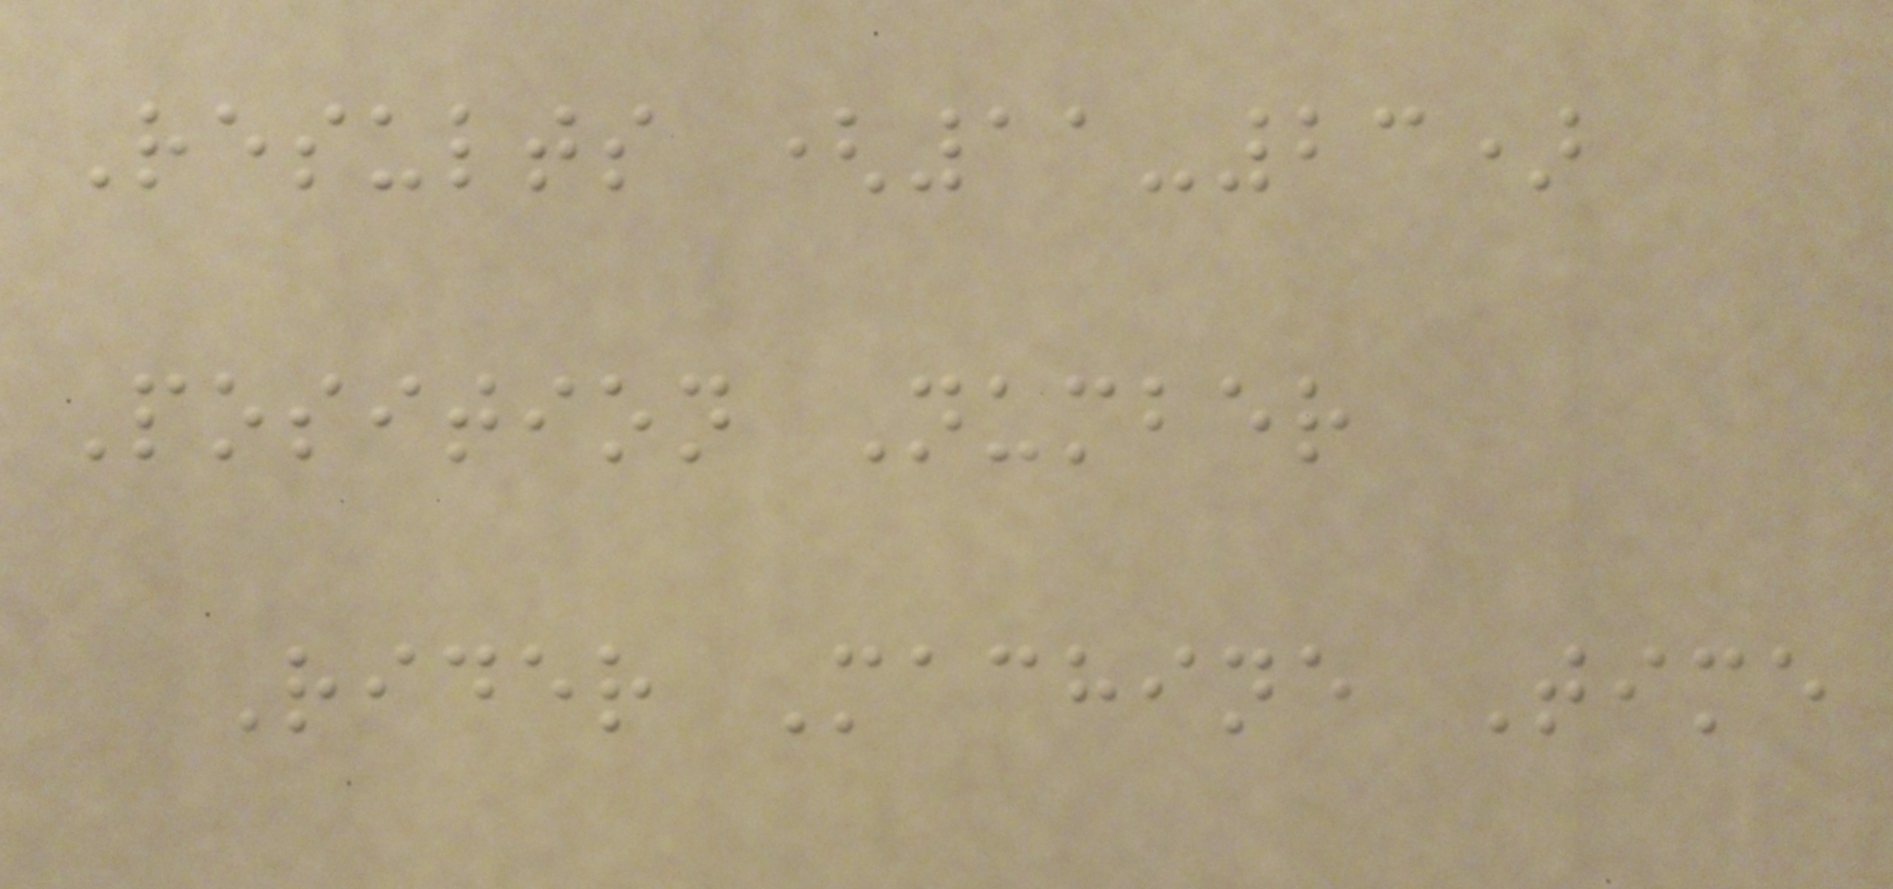Results (11-23)
Position Number
Rider Machine Time
